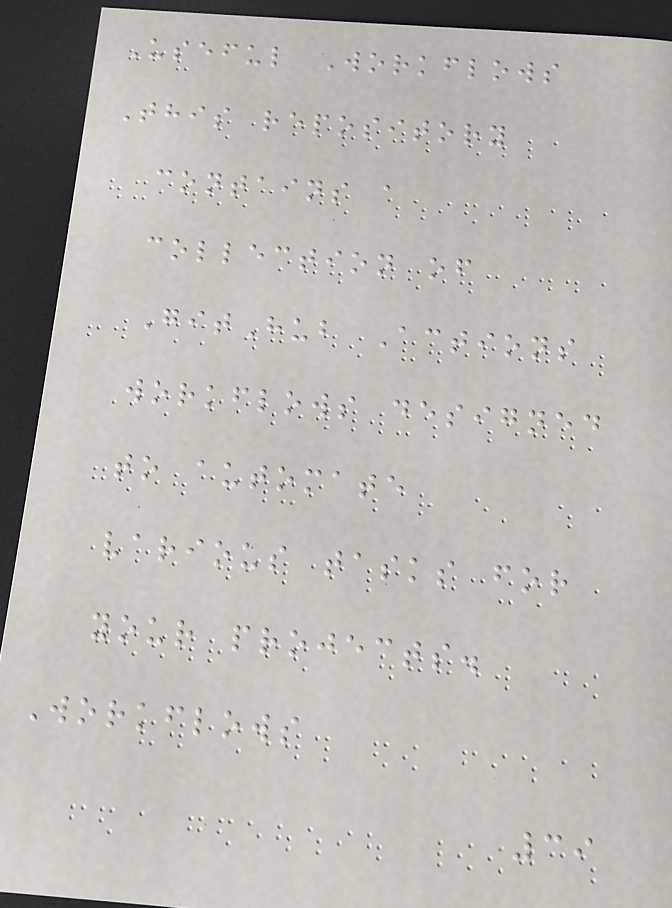Useful Workflows
This repository
contains a
collection of
GitHub Actions
workflows designed
to automate
various tasks for
your projects.
Workflows
39
